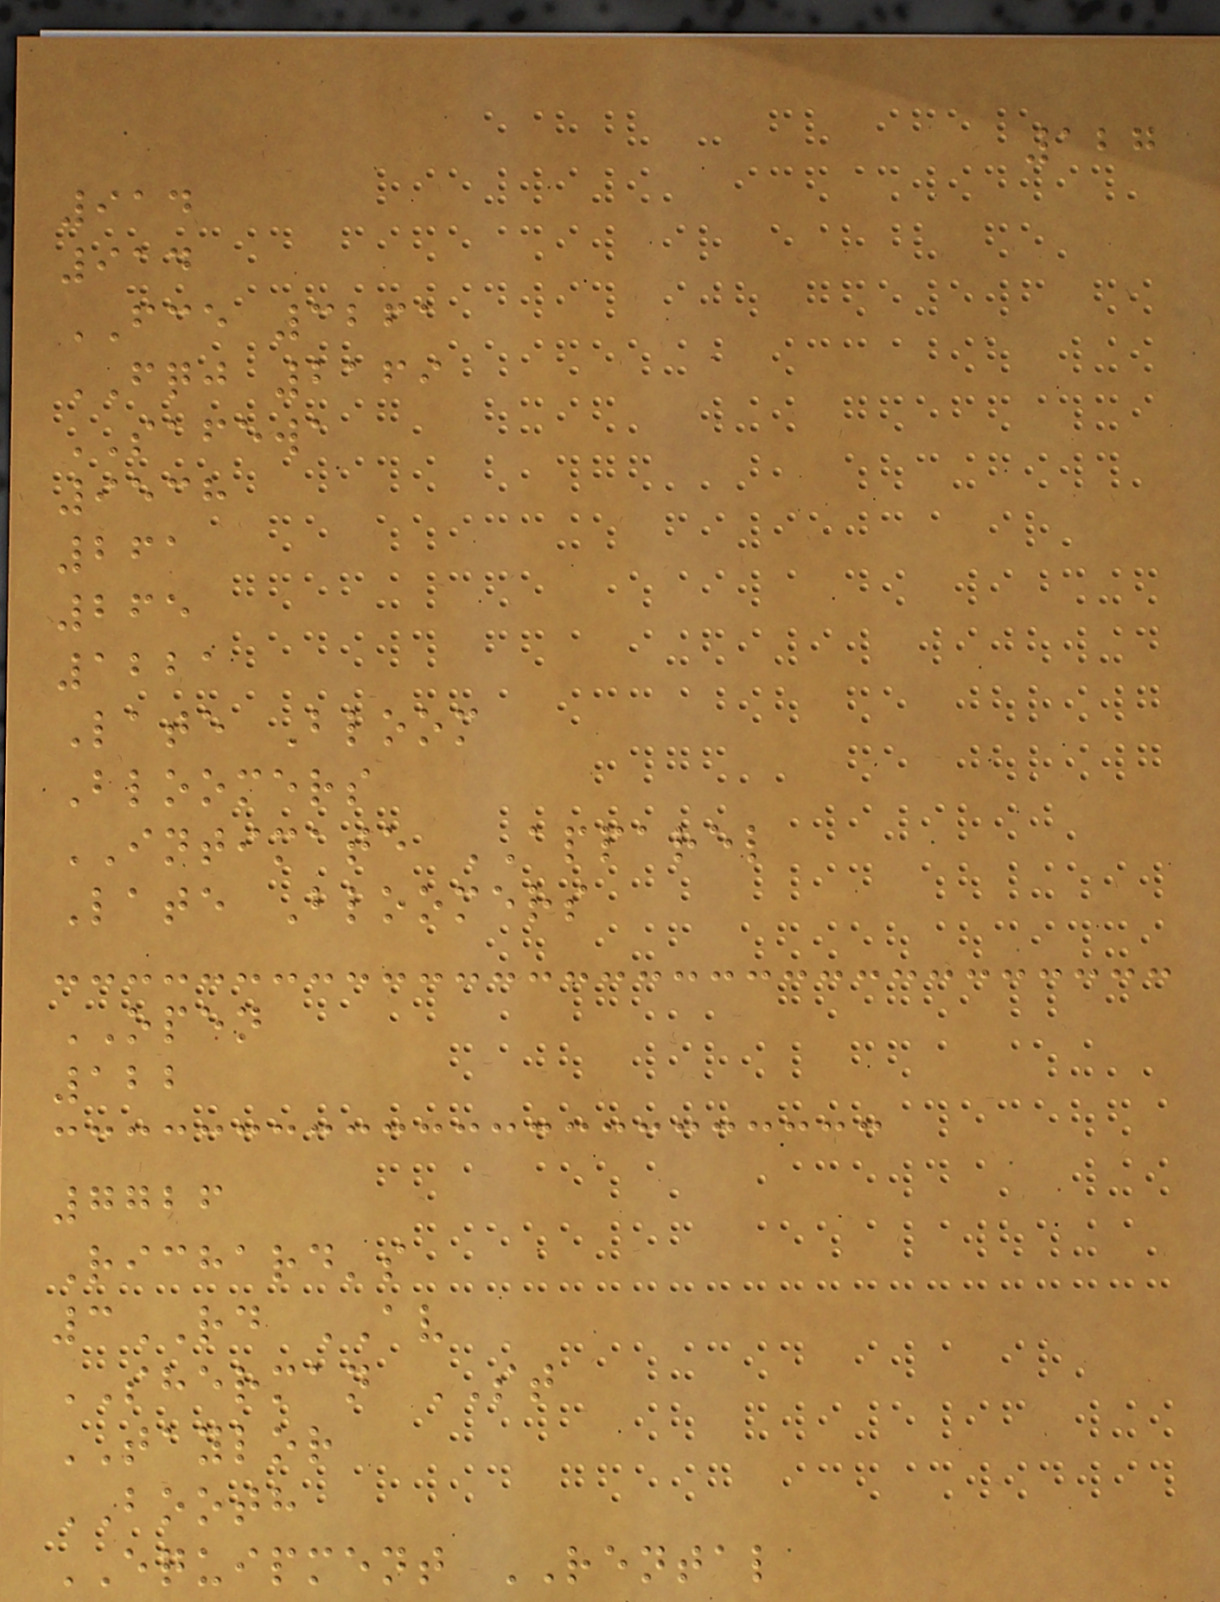127
914
914
FCE 3261
FQJ 2169
SAFEWA
9538
261
265
1221
Late Bloom
Bloomers
INTIMATE APPAREL
Late Bloomers
OPEN
122
7726
Richard's
3RD AV
SHERMAN ST
TAYLOR
BOOTH
EQUIPMENT RENTAL
